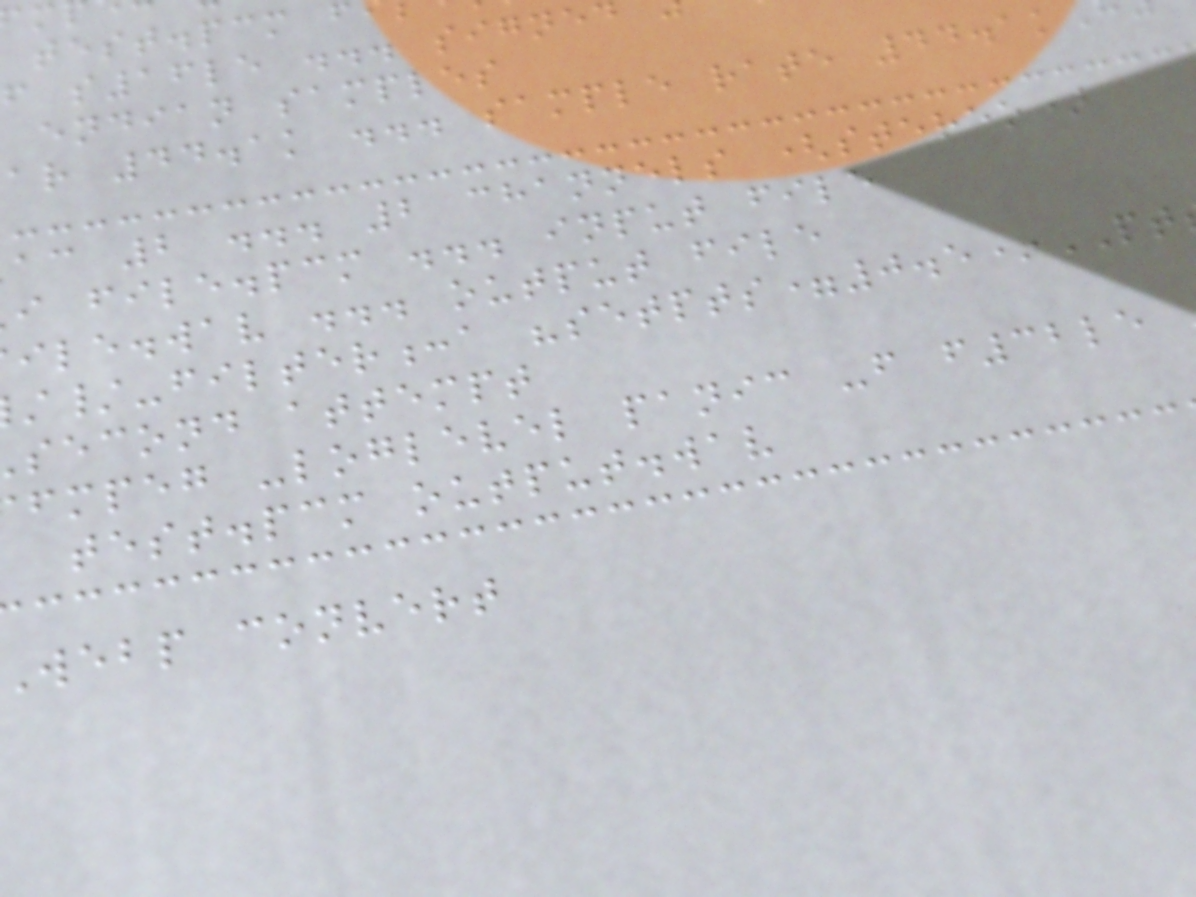test.pcm f
f s16le ... signe
endian samples
ar 44.1k ... sample rate 44.1k
ac 2 ... 2 channels (stereo)
i file.pcm ... input file
ile.wav ... output file
/-filter:a "setpts=0.5*PT
second attempt
fmpeg -loglevel panic -f f32le
test.pcm output.wav
webp convert
